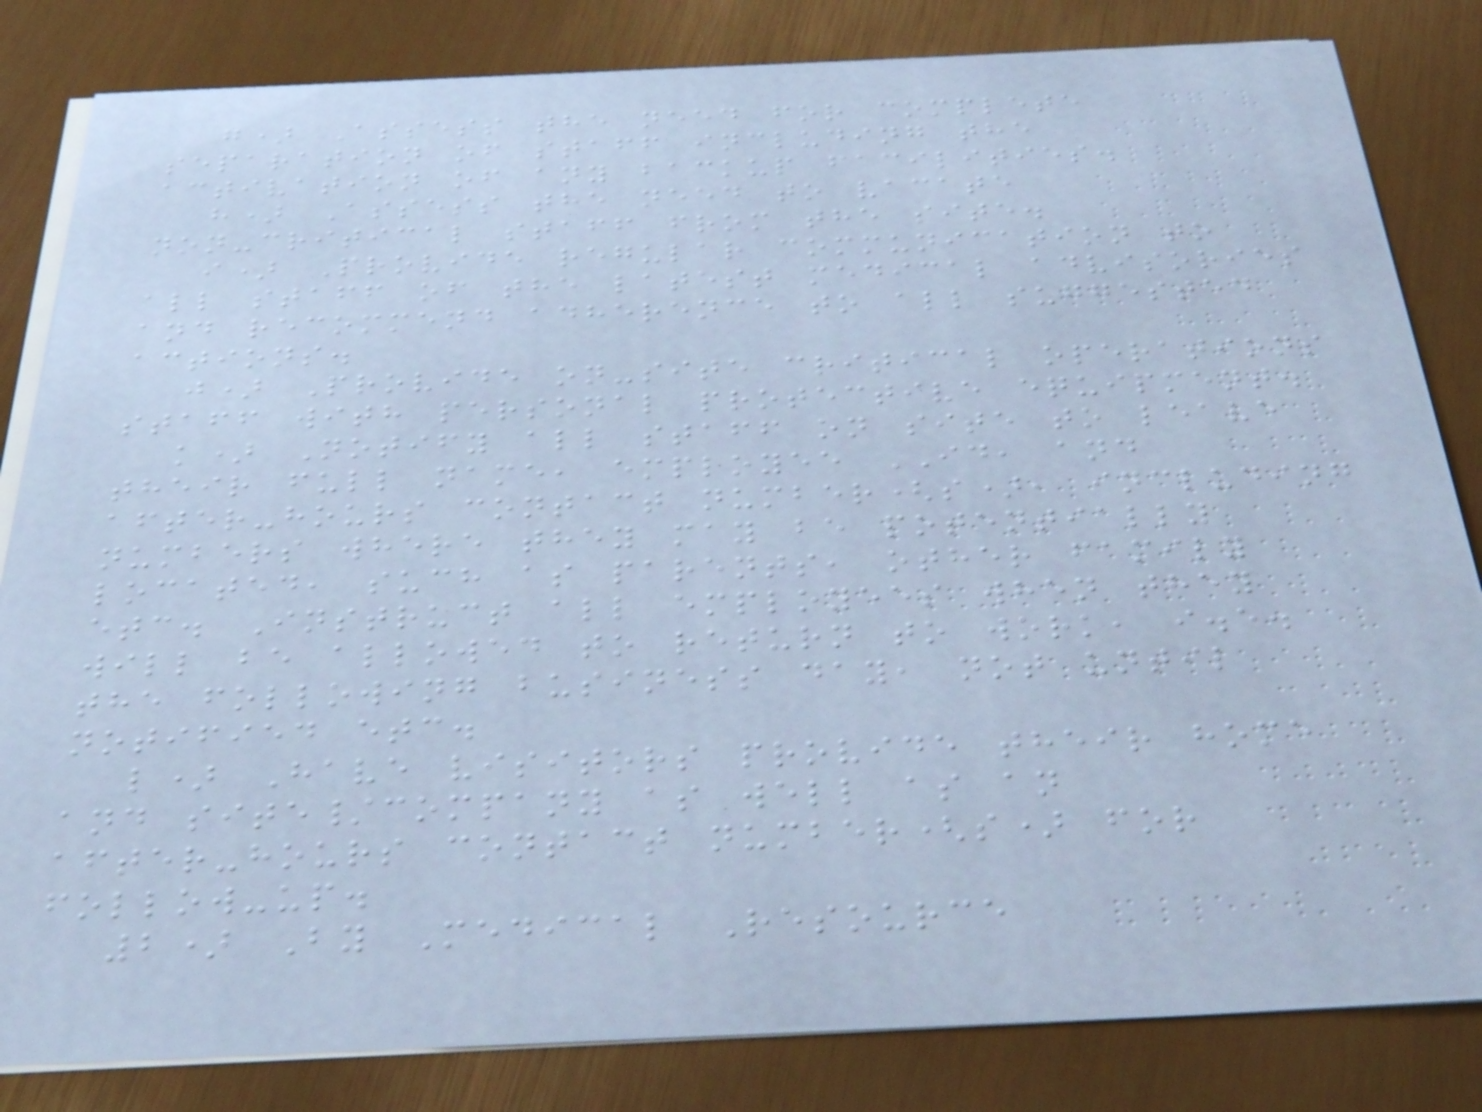g) Assess the need for complete
separation of staff including the
activation of any backup facilities.
h) Assess the need to vacate
non-critical staff from the site.
i) Provide regular communication to
all staff of the latest medical advisories
and recommend adherence to all suggested
actions.
j) Provide on-site critical operations
staff with personal protective equipment.
k) Notify all staff on site to leave
their full name, employee ID, and
after-hours contact number(s), including
numbers where they may be potentially
located, such as parents, other family
etc. Instruct all employees when they
will be allowed to return to work, i.e.
the following business day, not until
notified etc.
l) Have visitors provide their home
and site/company as well as an
after-hours contact number(s) for
follow-up.
2) By Medical Resource
